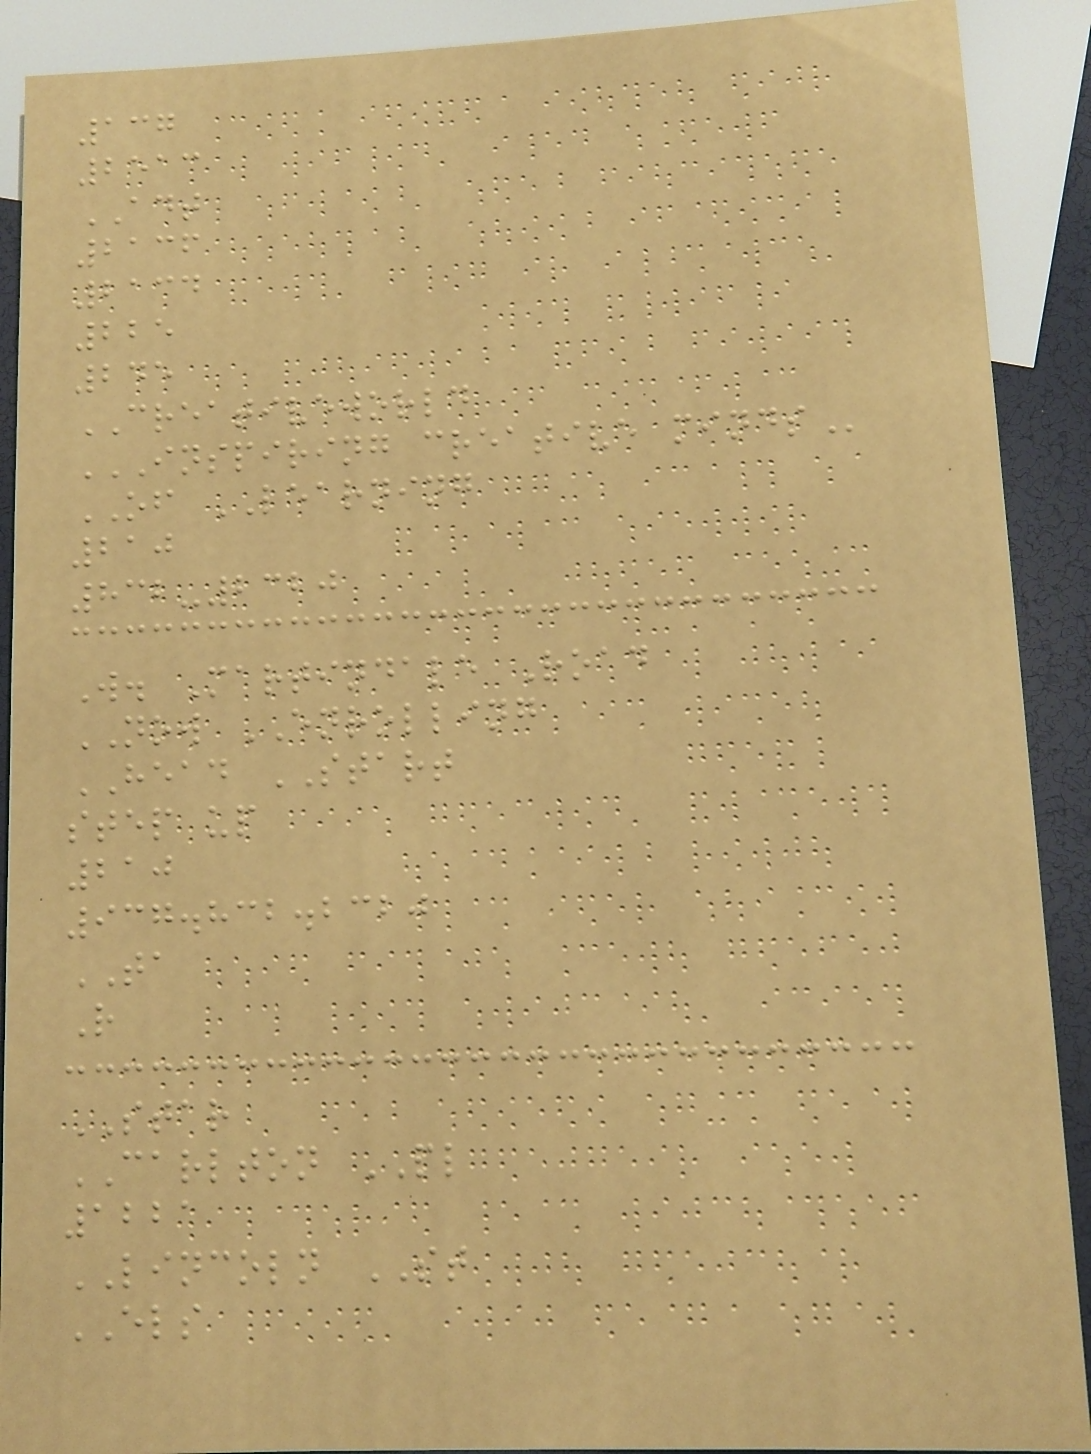137
2513
ADT
2136
2134
225
245
CREATIVEWORLD
INSPIRING CREATIVE MINDS
OF LEARNING
210
832-2320
W. Martindale Road
NOW ENROLLING
HEAD START
step up
210
937.832.2320
TA
R
STAR
CARLTON PL
1221
LINCOLN ST
ELS
